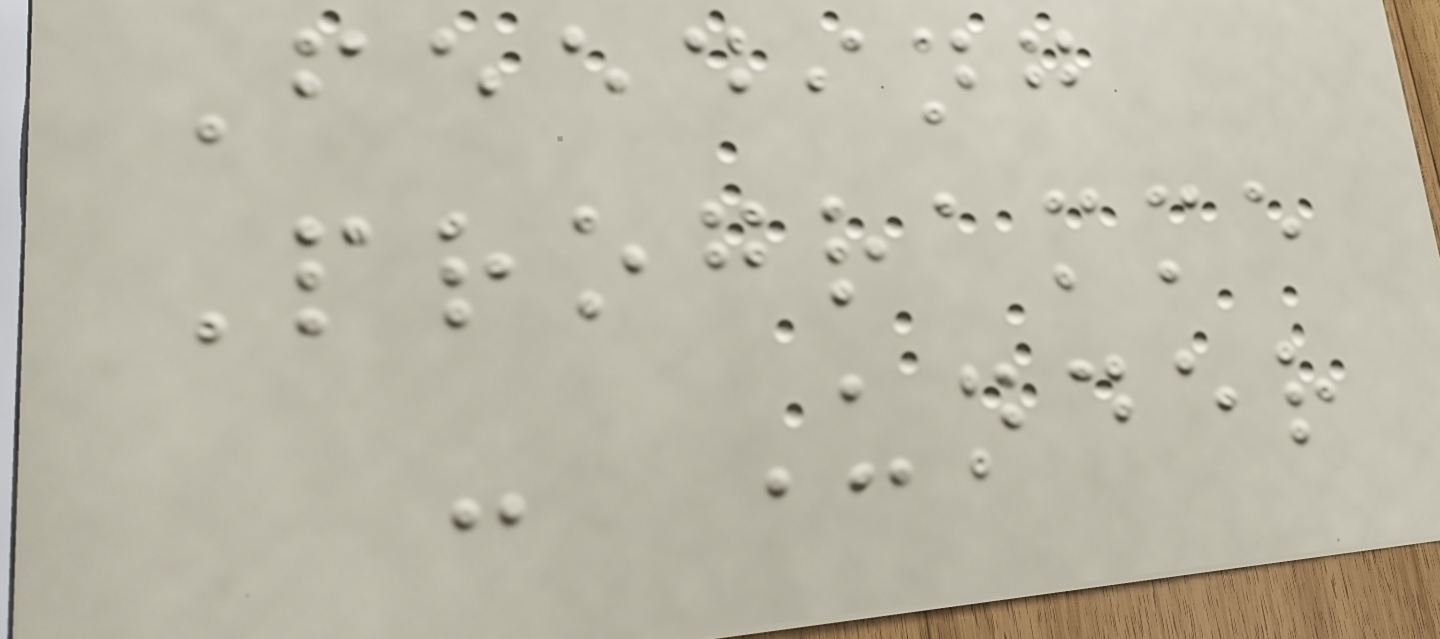Feeding
Programme
- Under
